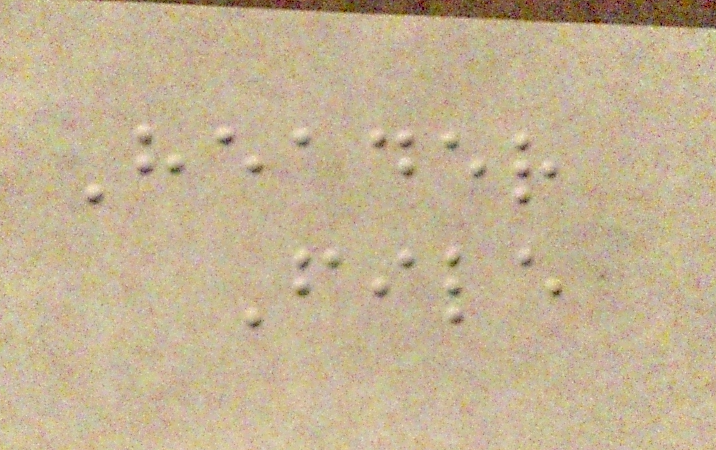Header
File
